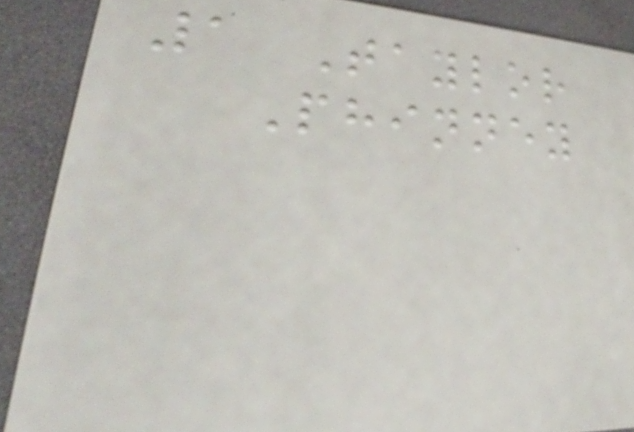1 Taylor
Phinney
